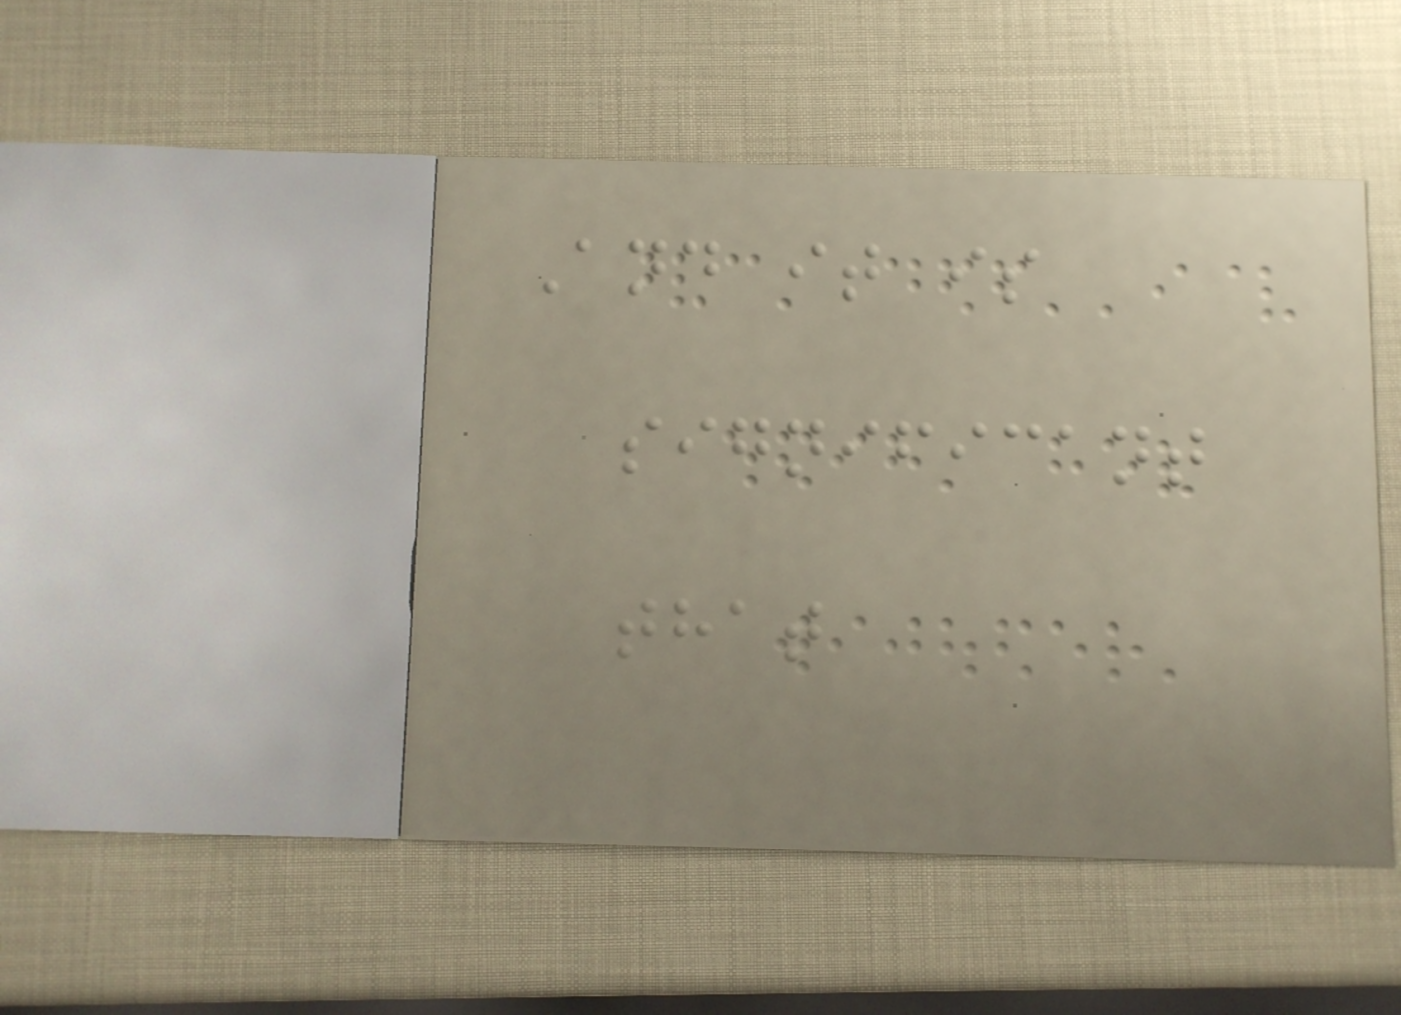And it is
significant
that
